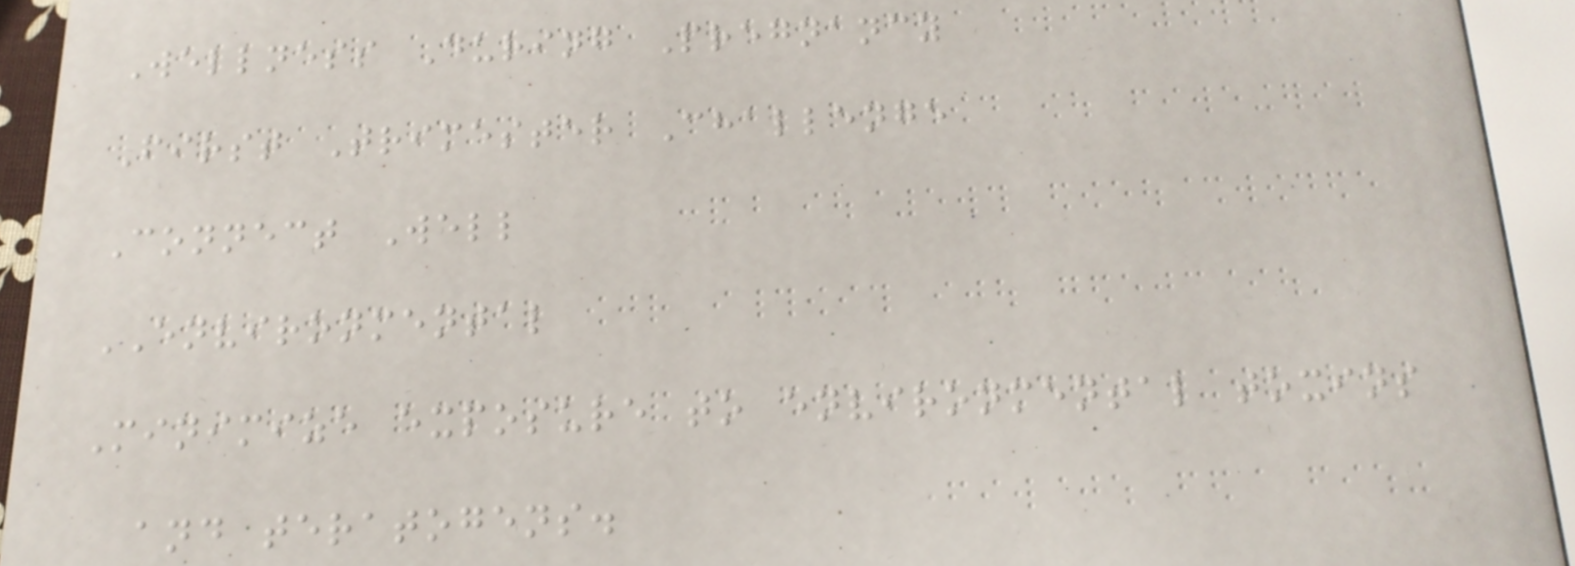Wellness During Pregnancy
First Trimester Challenge
Connect Well
ENVIRONMENTAL
Minimize exposure to environmental toxins
and teratogens.
